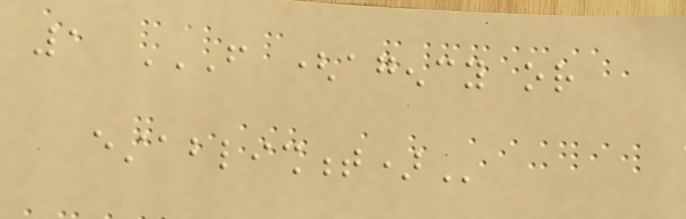1 FROM (AGENCY OR
ESTABLISHMENT)
